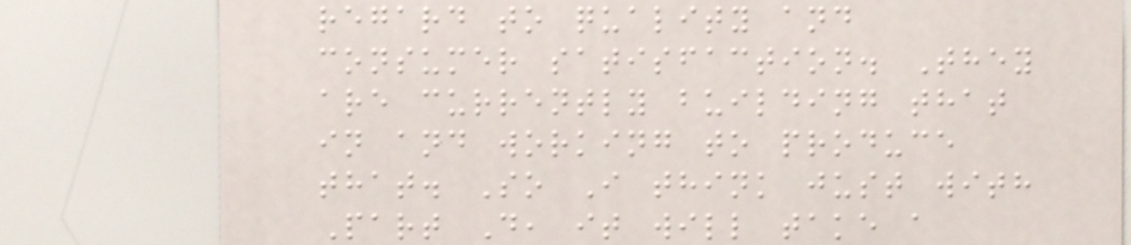regard to quality and
consumer satisfaction. They
are currently building that
in and working to produce
that. So I think just with
Part D, it will take a
